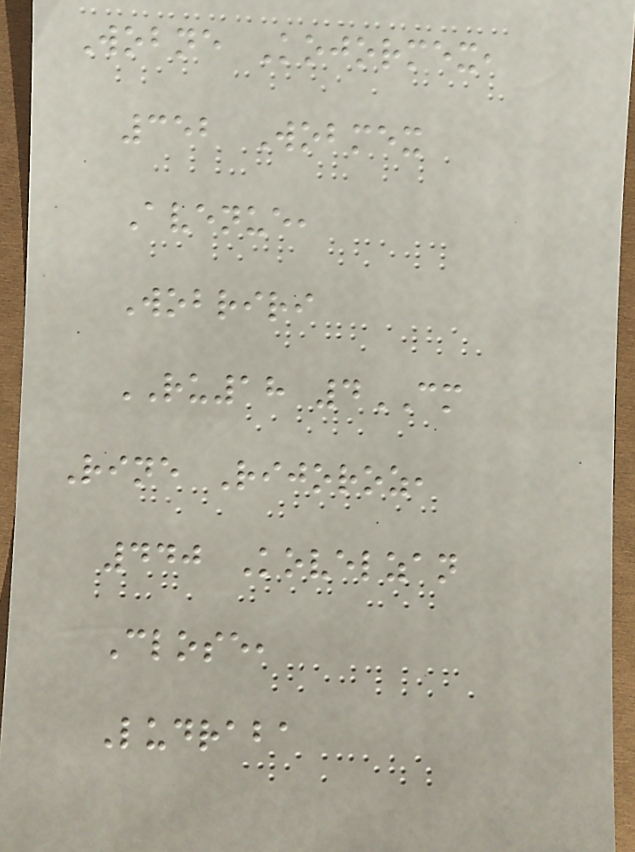Wobne Kojormex,
352 Wobmex
Avenue,
Wobriri
RU18 4CM
Rine Rijoroz,
440 Kovelzan
Close,
Ludraba
